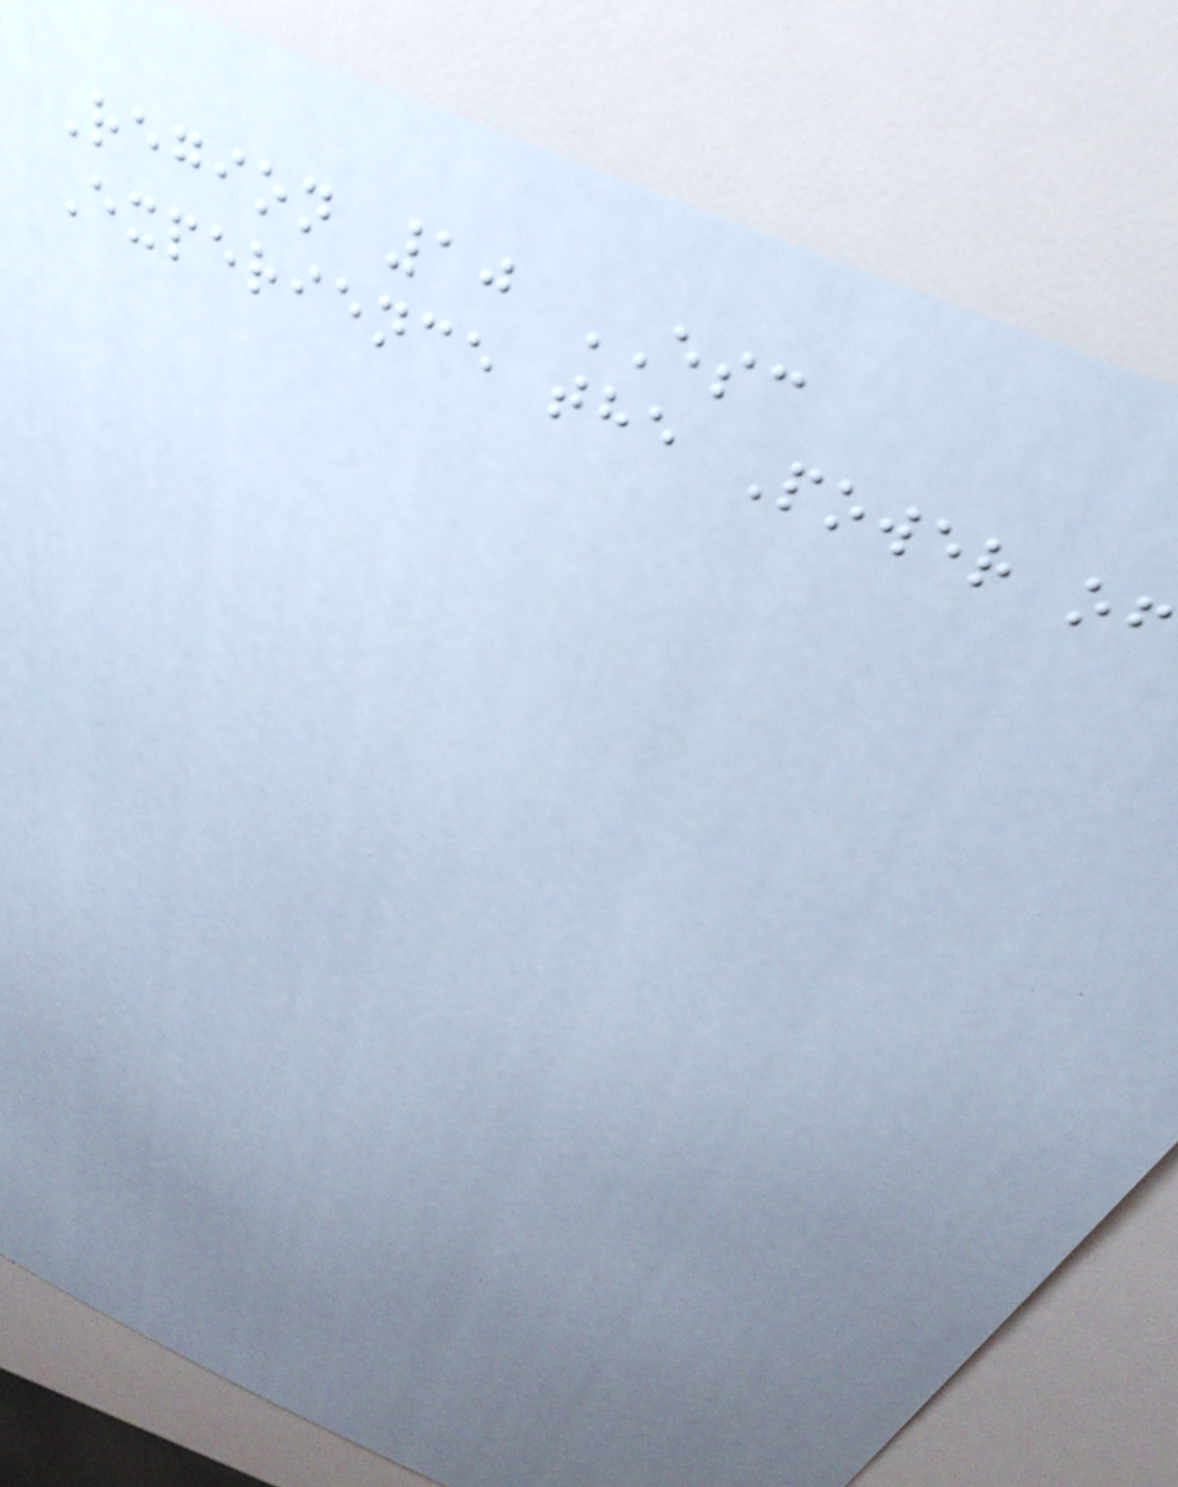Region 10 ESC
Experience the Power of
